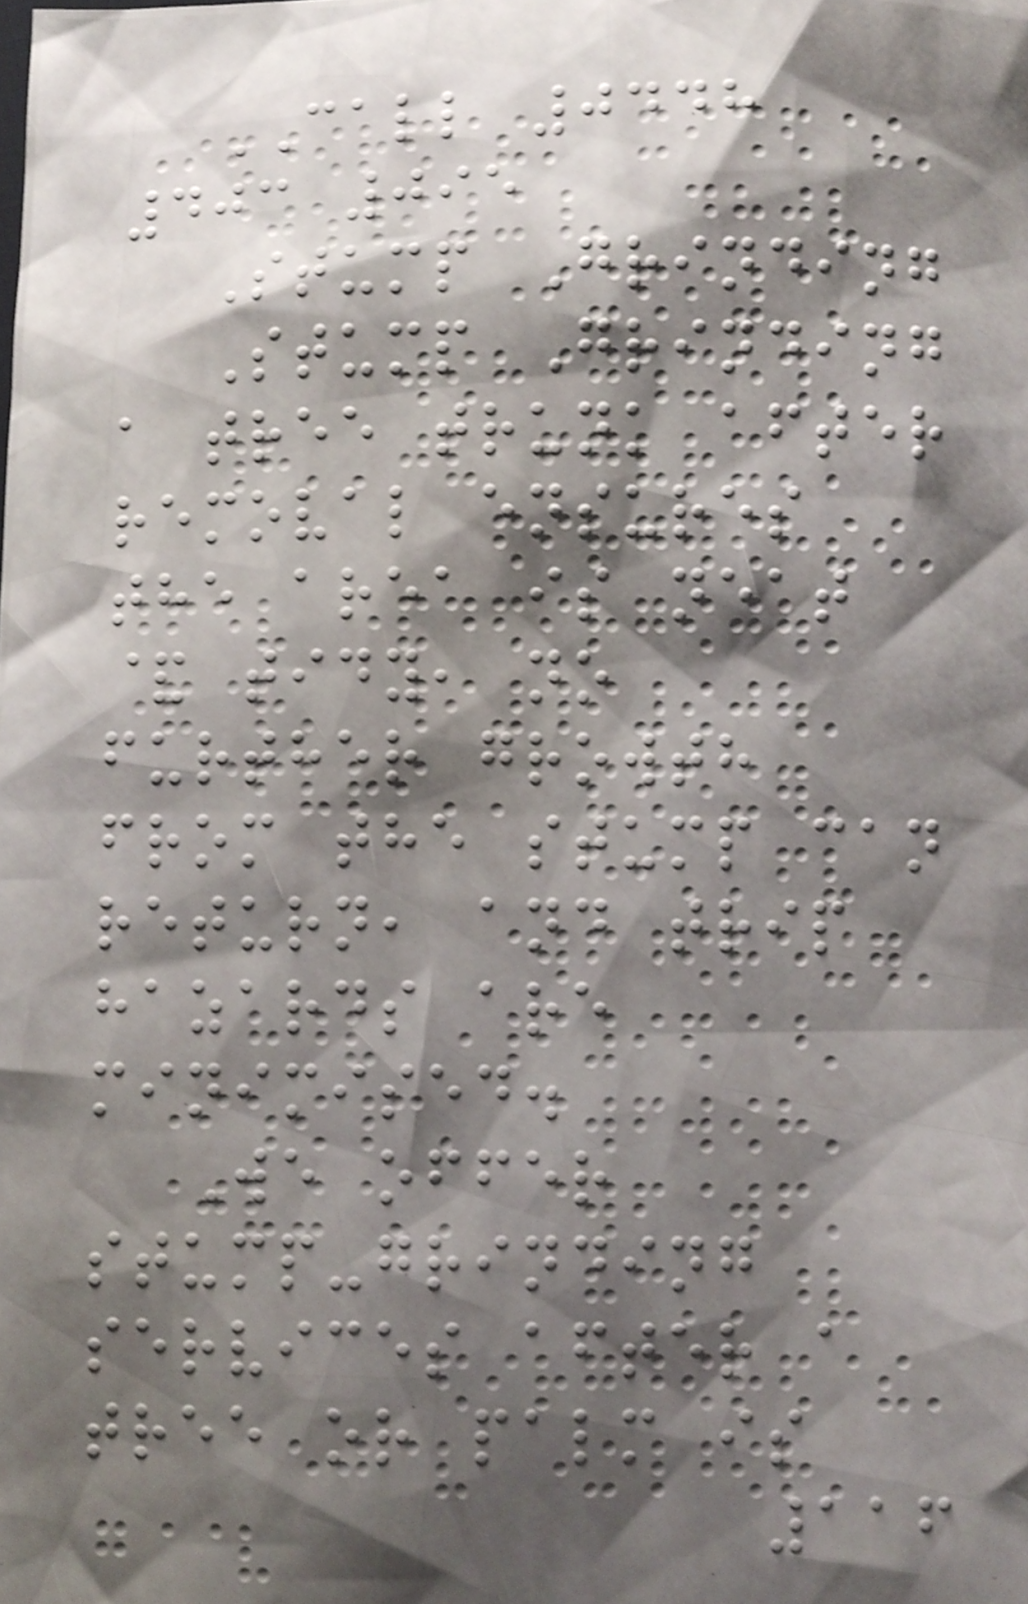CALL 0448
403 095
Stump Grinding
Stump Grinding
a tree trunk after
removal ensures
the area is neat
& tidy, no
further growth
from the stump can
return, and trip
hazards are
minimised.
We offer
stump-grinding
services after a
tree or palm is
116
